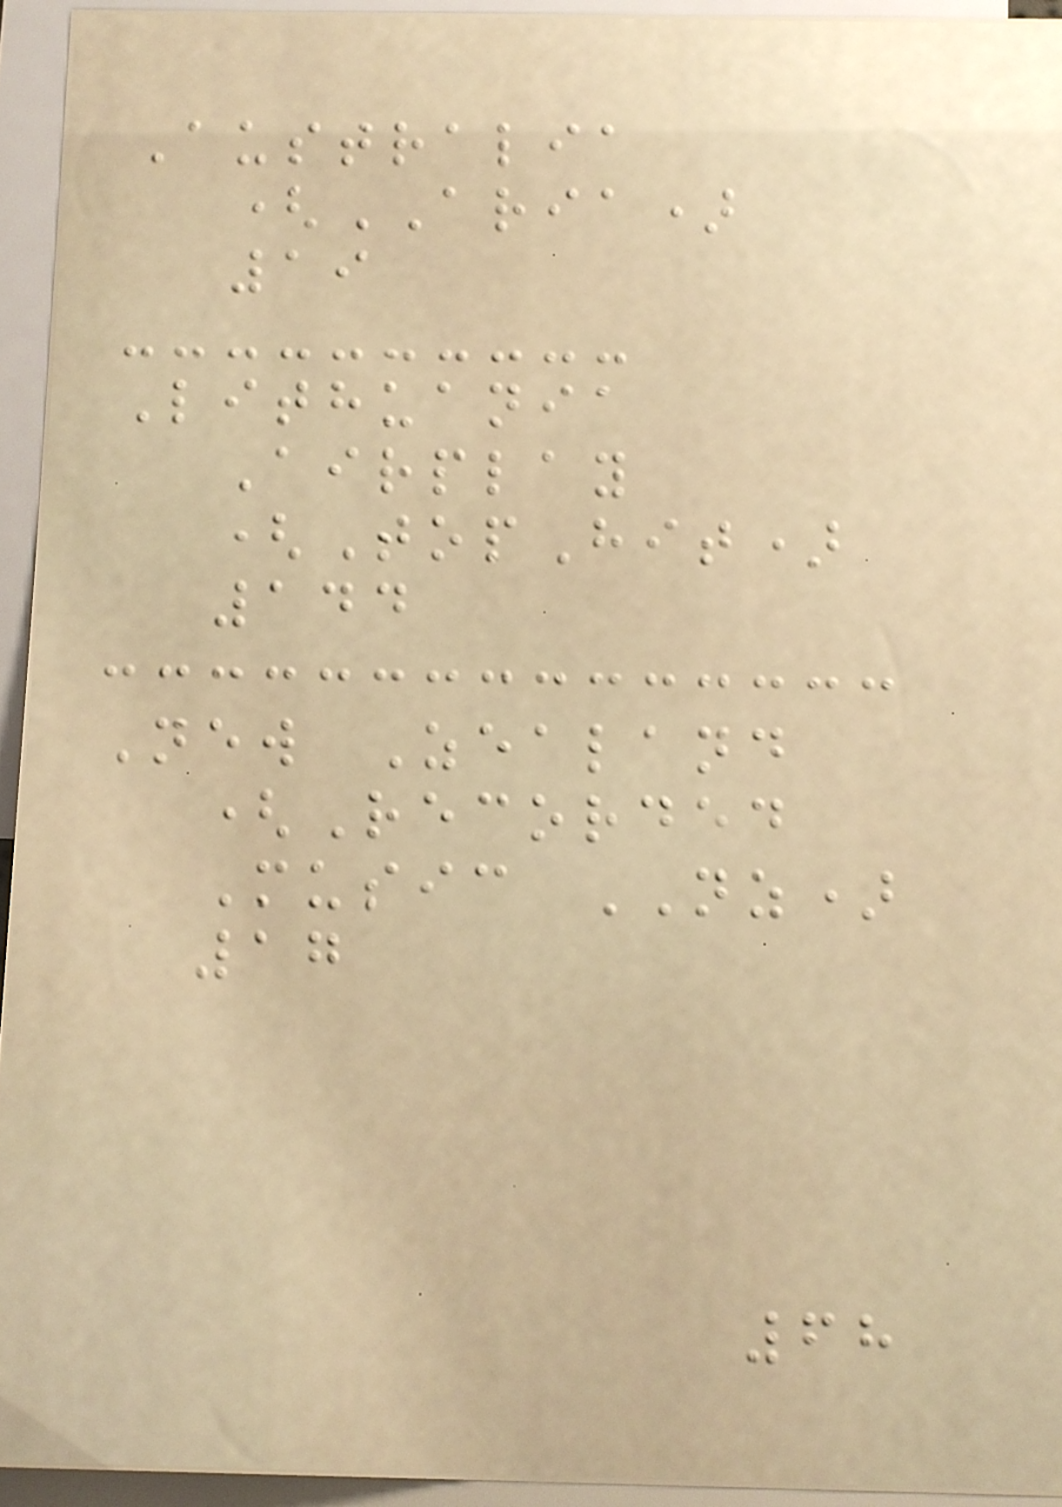Australia
(ARIA)
19
Lithuania
Airplay
(TopHit)
144
New Zealand
(Recorded
Music NZ)
17
68
